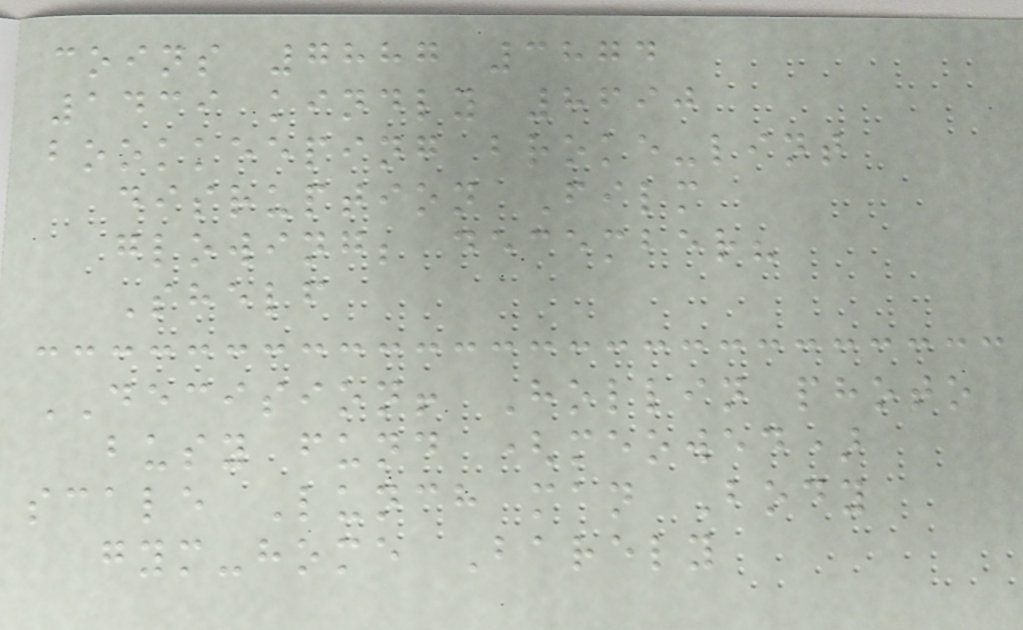coins 7887 3874
1439 kindly 8690
bookkeeping broke-lint
disruption Film
glowing; december?
Shelf
DECISION! Hollin photo
busy fund (meowed)
scale Lunch man Body
gym-home Barely
